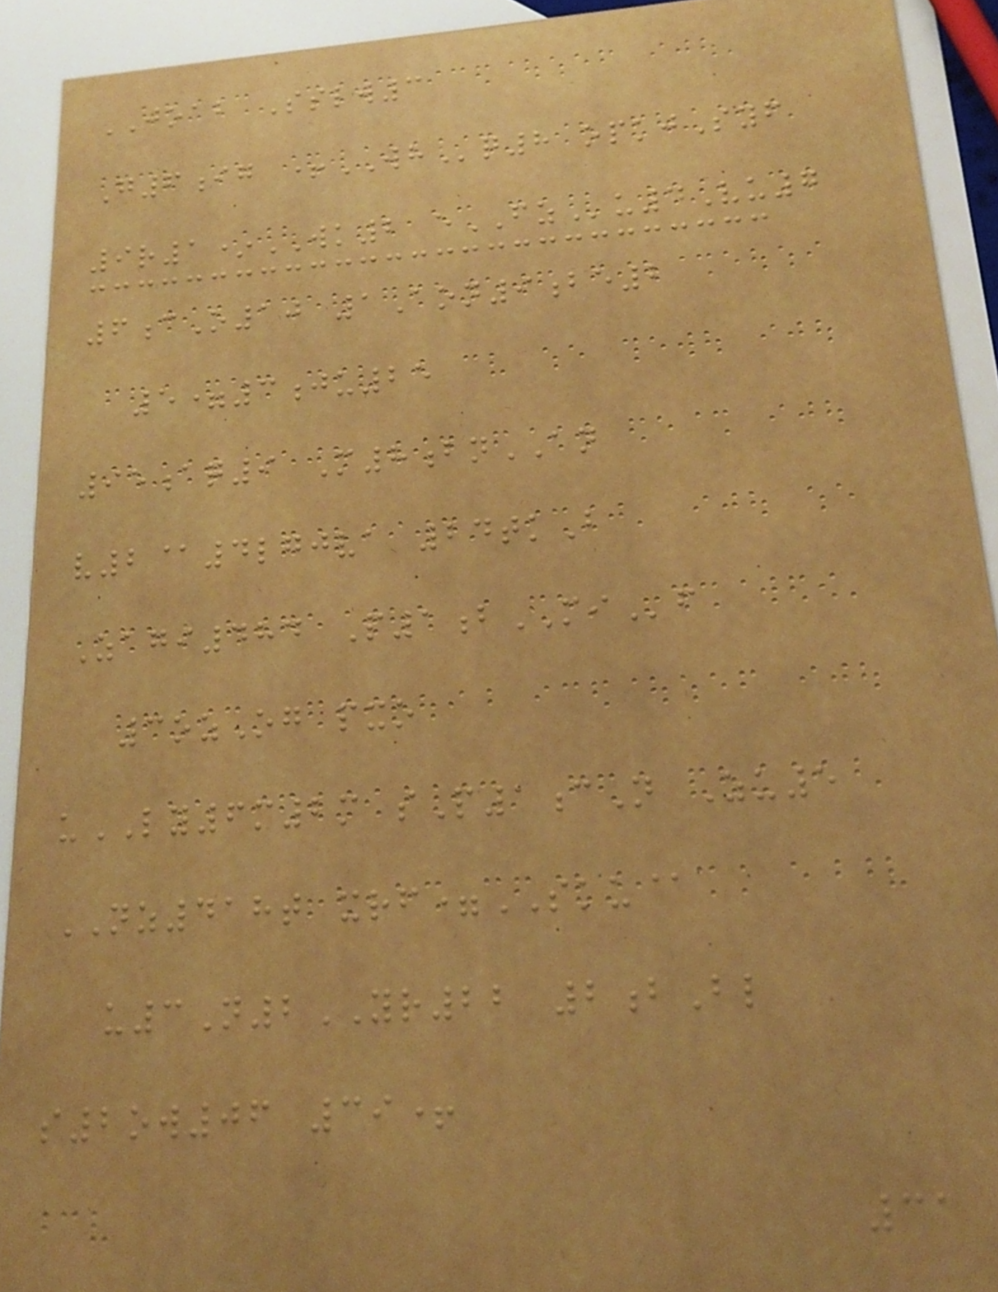JOAB Sslw3
G6ig +WHq8 opkjSyf
9r1*WK2 eFZu4Vu7
6cO10 1Aon9be2
5=3ju25
95aq9 M8bnAN
v2@4lgjva 24tkB
Zagi484 P1bMIf
3ozOg pxo
uLY6m2m sP1cN Zu5
NZ418t xrf=SKU@
u3N2YR22 2bBl
s2ow06 39+
31
